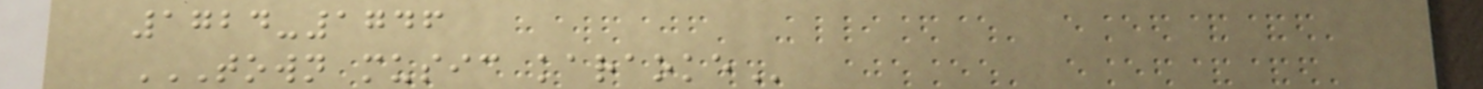1724-1746
TOWN MUSIC KARAOKE
